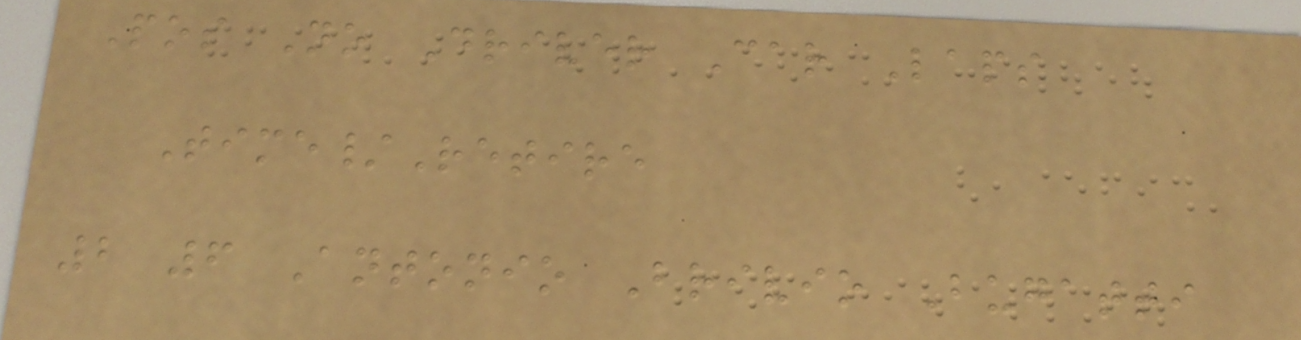Pos No Driver Car Laps
Time/Retire
2 6 Antonio Brivio Bugatti
